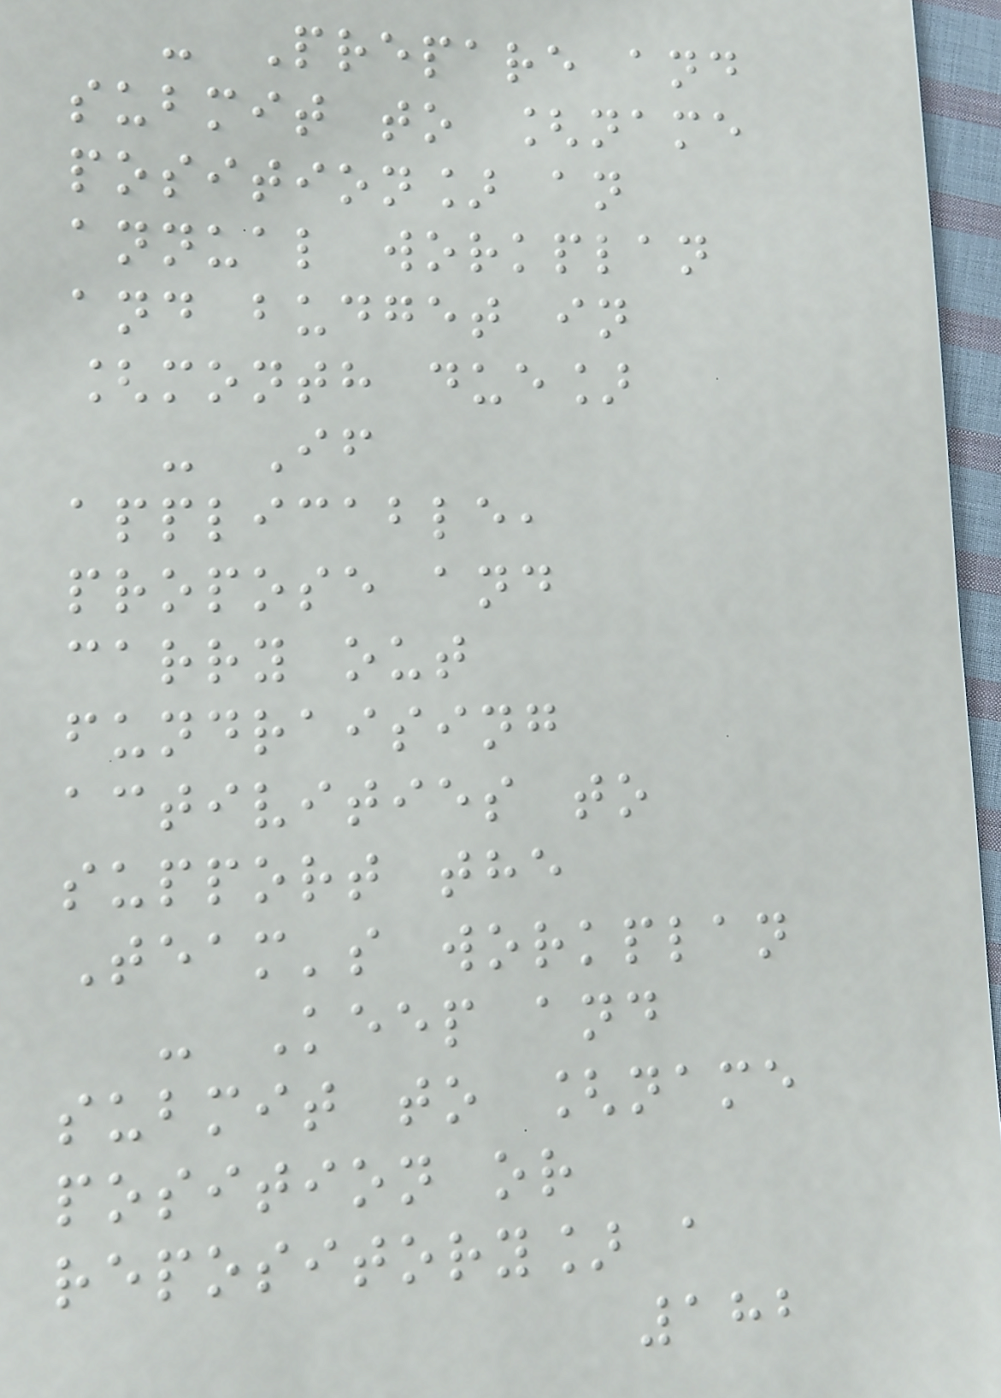- Prepare and
submit to [name
position] an
annual workplan
and budget in
[month due]
- If
applicable,
propose and
carry out
fundraising
activities to
support the
Team's workplan
- Keep and
submit to [name
position or
repository] a
182
